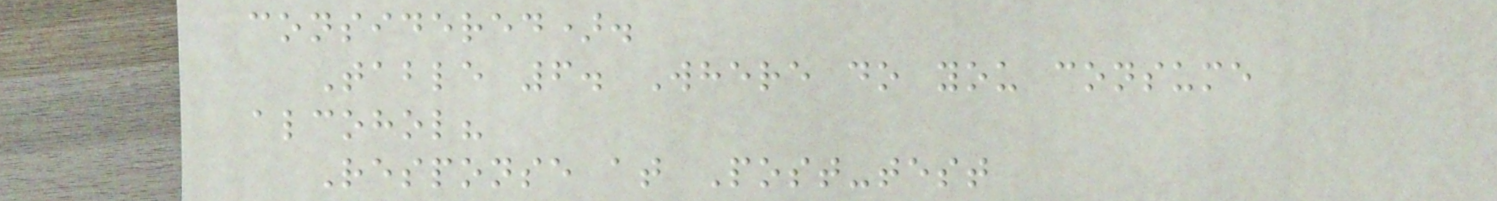considered).
Table 6. Where do you consume
alcohol?
Response at Post-test
